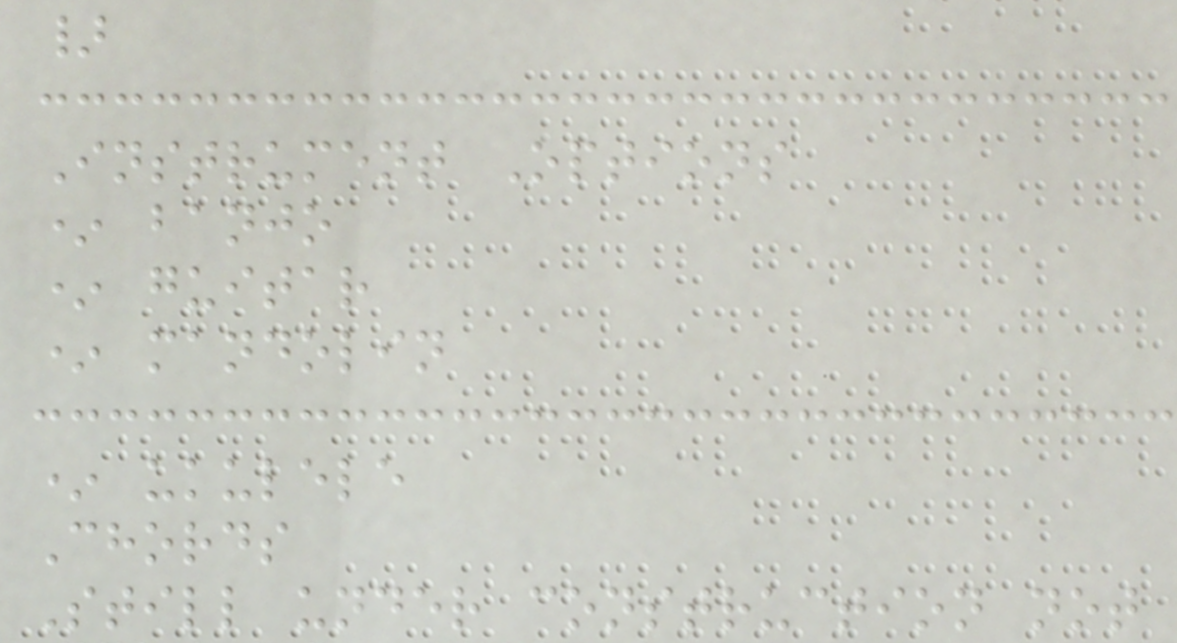}
Instrument Options
* banjo
* guitar
* mandolin
* ukulele
Chords
Still under construction not
